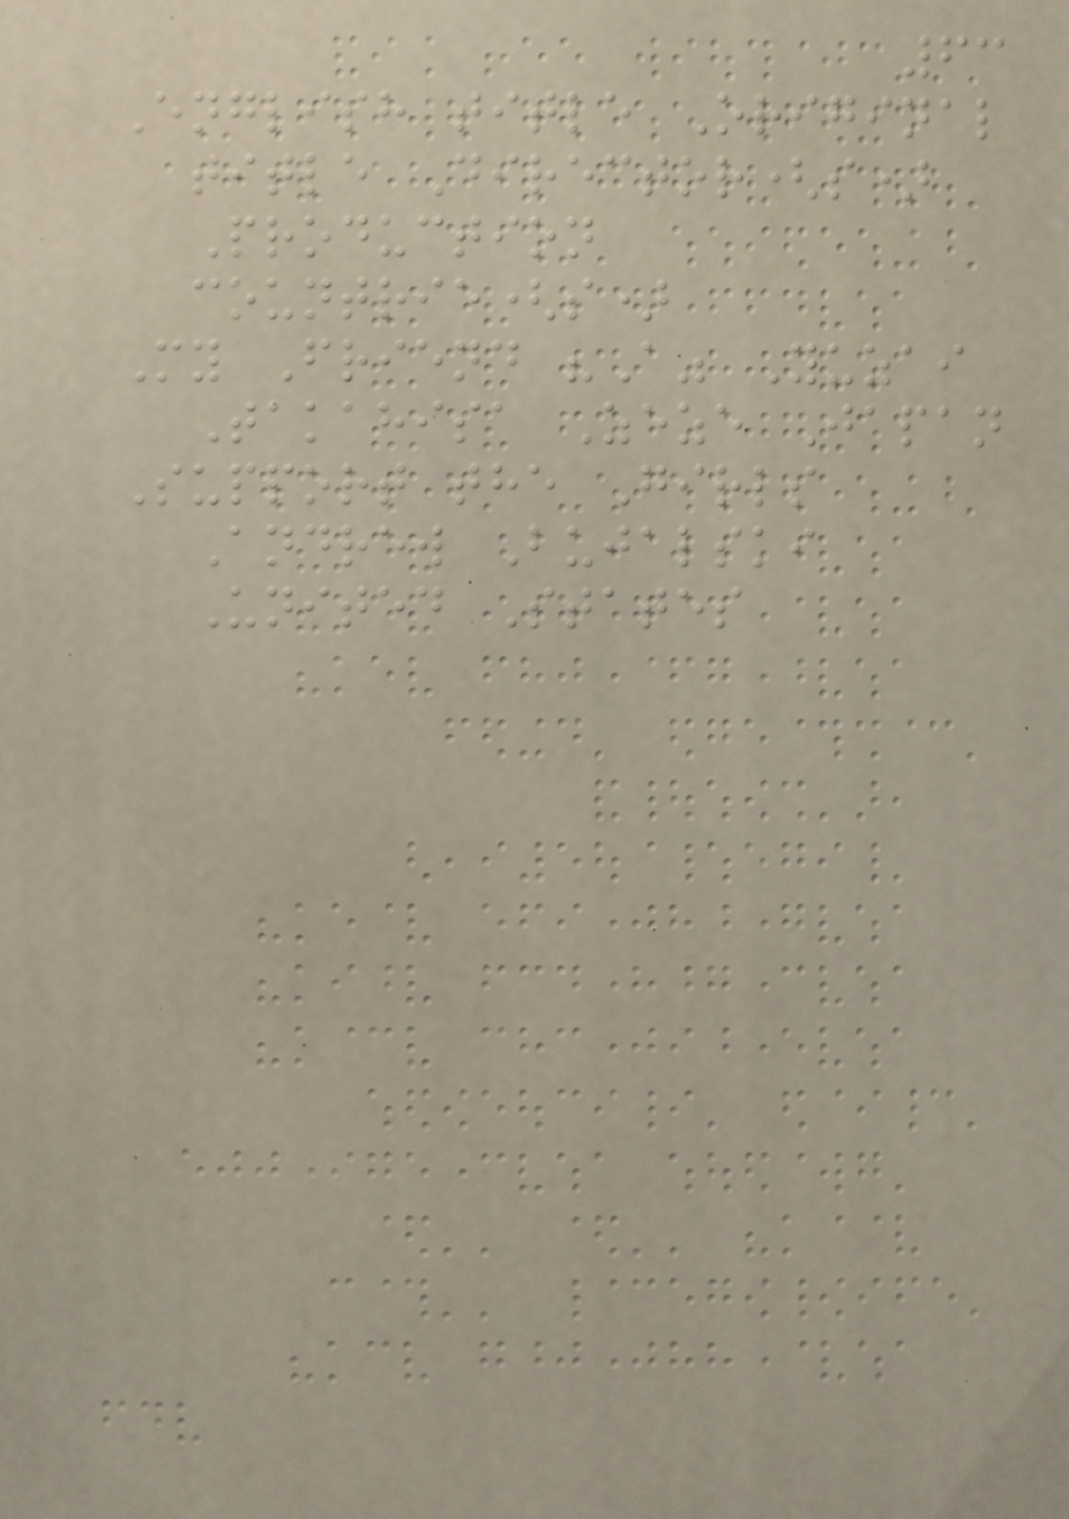63
English title Original
title Director(s)
Production
countrie(s)
My Friend "A" Yuzai
Takahisa Zeze Japan
Support the Girls
Andrew Bujalski
United States
